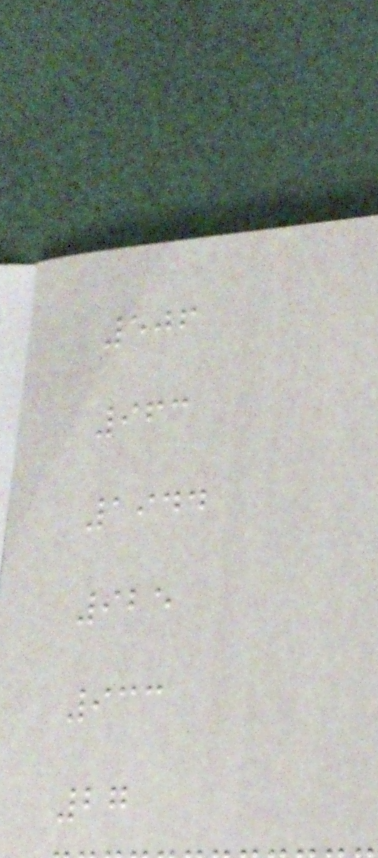506
963
1944
925
933
27
